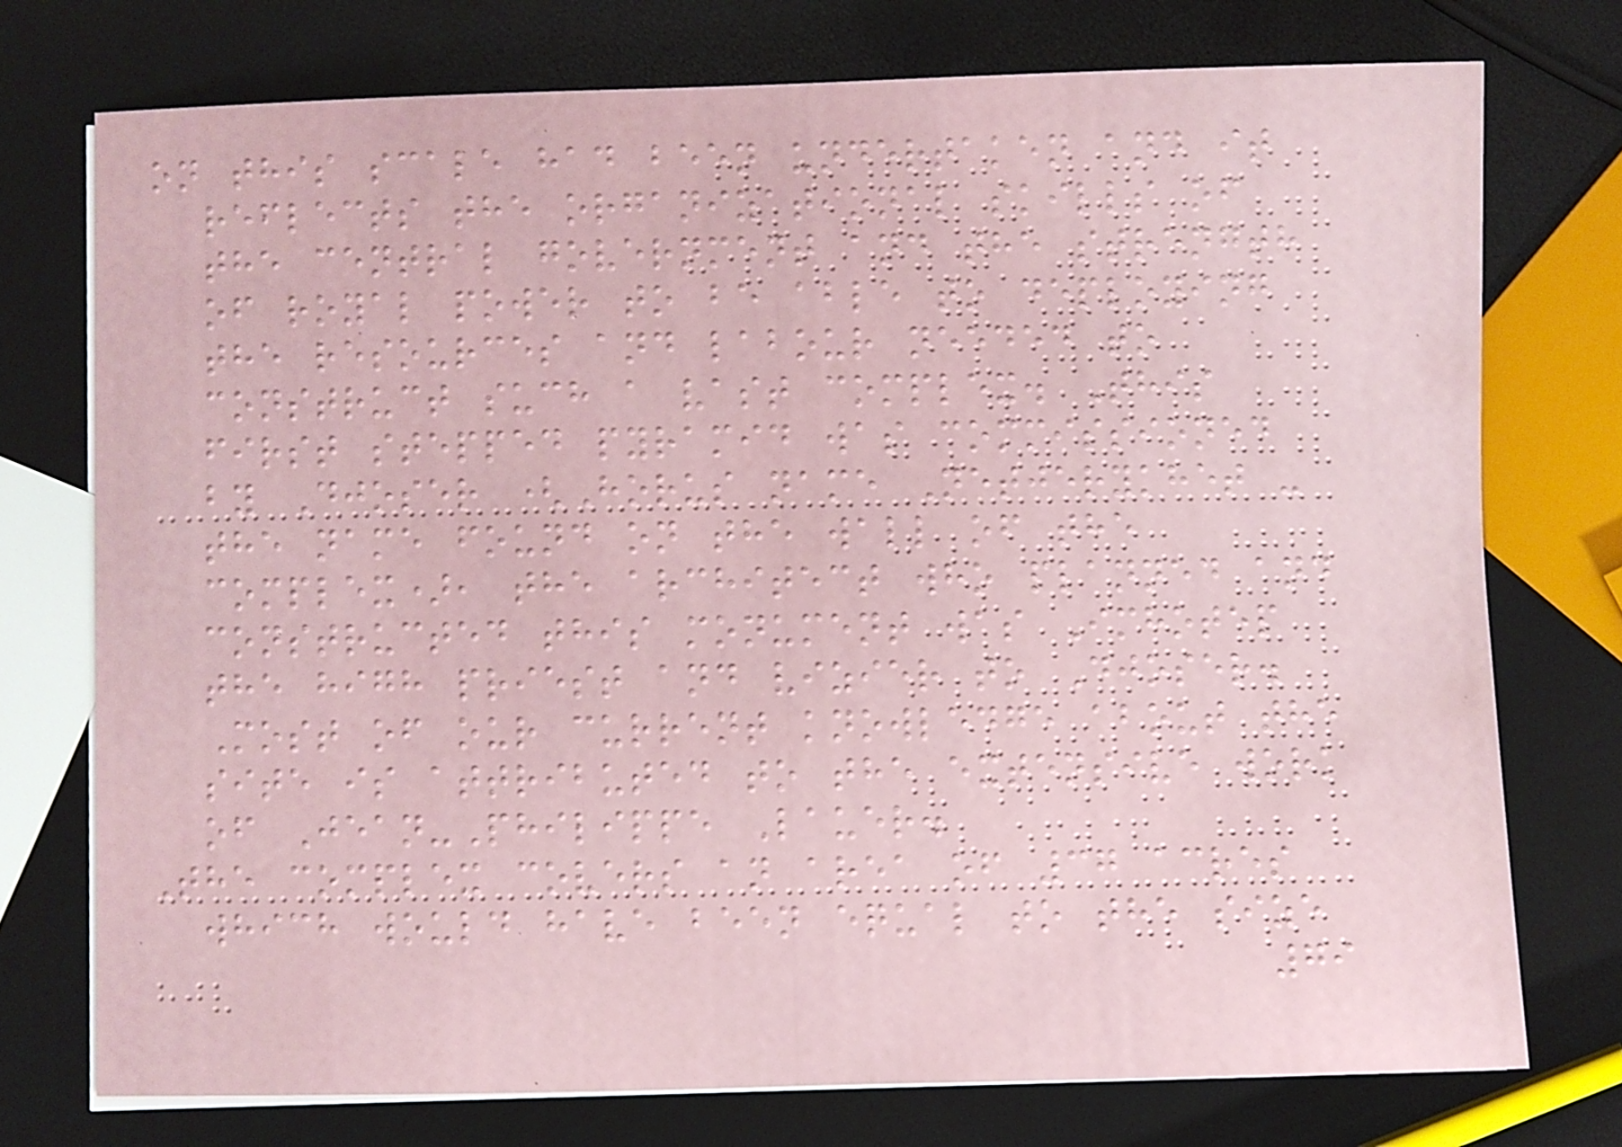on this scale had been undertaken and it
reflects the organizational skills of
the central government and the strength
of royal power to be able to deploying
the resources and labour needed to
construct such a vast complex. This
first stepped pyramid was commissioned
by Djoser (Horus name Netjerykhet -
the name found on the wall of the
complex), the architect who planned and
constructed this monument was Imhotep
the high priest and vizier to Djoser.
Most of our current knowledge about the
site is attributed to the extensive work
of Jean-Philippe Lauer.
The complex covers an area of 37 acres
which would have been equal to the size
79
